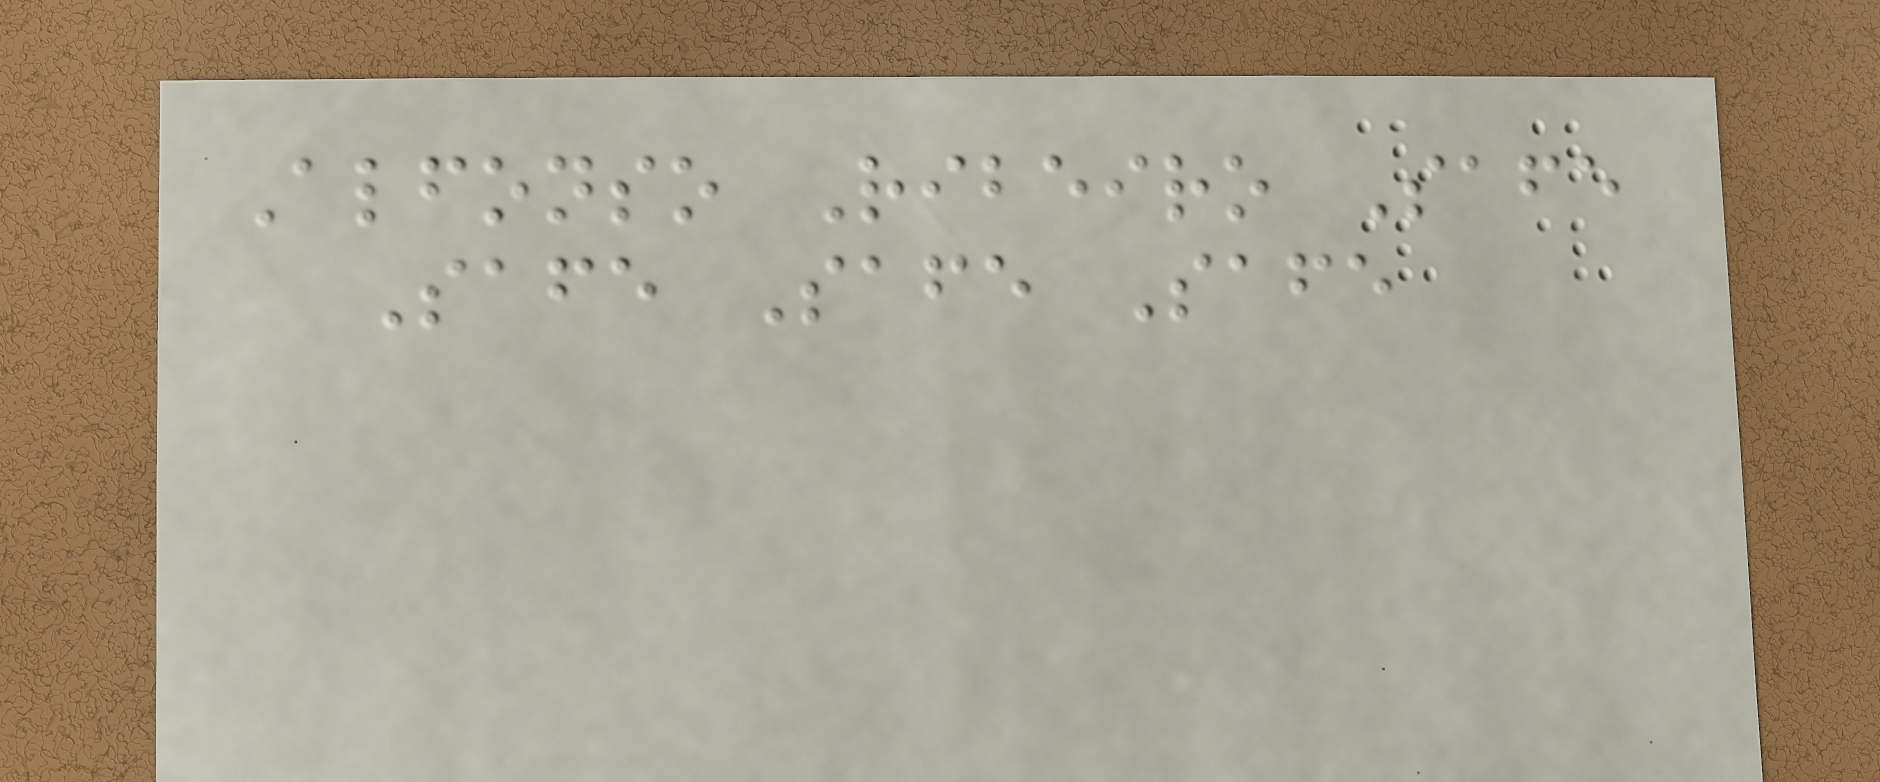Alfonso Ribeiro Safe
Safe Safe Safe
